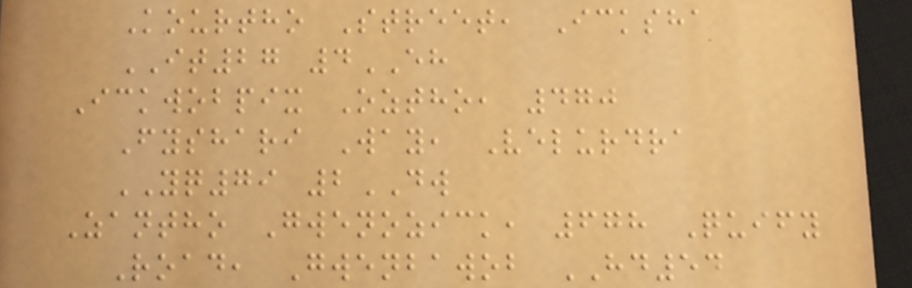Kourtho Street, Icksha
IT27 4EH
Ickwobpix Oztho, 470
Fyshari Way, Velurdra
YQ79 2DW
Zantho Gwenozick, 678 Quify
Road, Gwenbawob HD54
